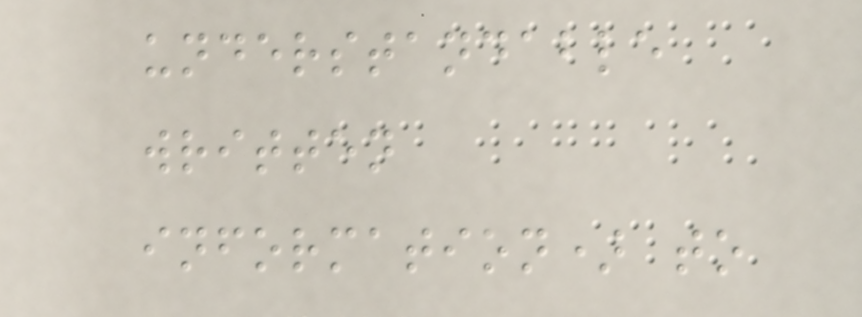understandable
written
information) to
